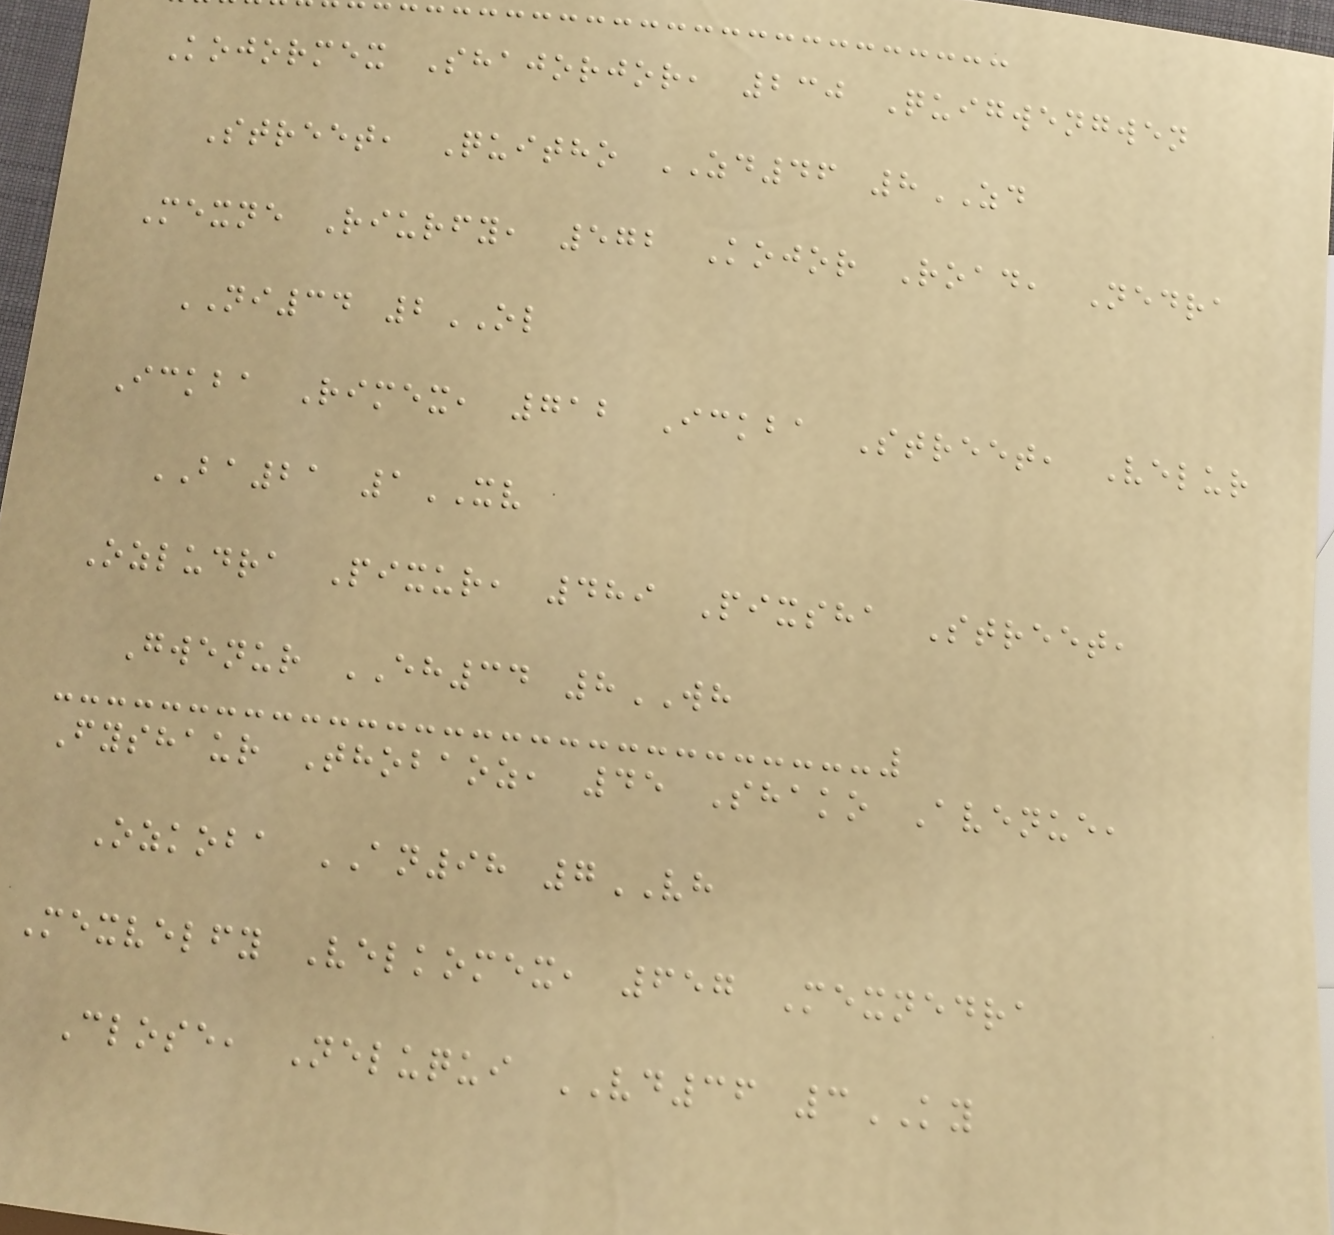Kojormex Shajorjor, 230 Quigwengwen
Street, Quitho ZD46 8ZD
Mexne Riurfy, 572 Kojor Road, Nedra
NI34 2OL
Ickba Rimex, 712 Ickba Street, Velur
BA21 1XV
Ozludra Pixur, 489 Pixsha Street,
Gwenur EH34 8WH
Fyshaur Thobaoz, 45 Shako Avenue,
Ozkoba AN98 7VH
Mexvelfy Velkomex, 657 Mexnedra
Close, Neluqui VD36 3KY
